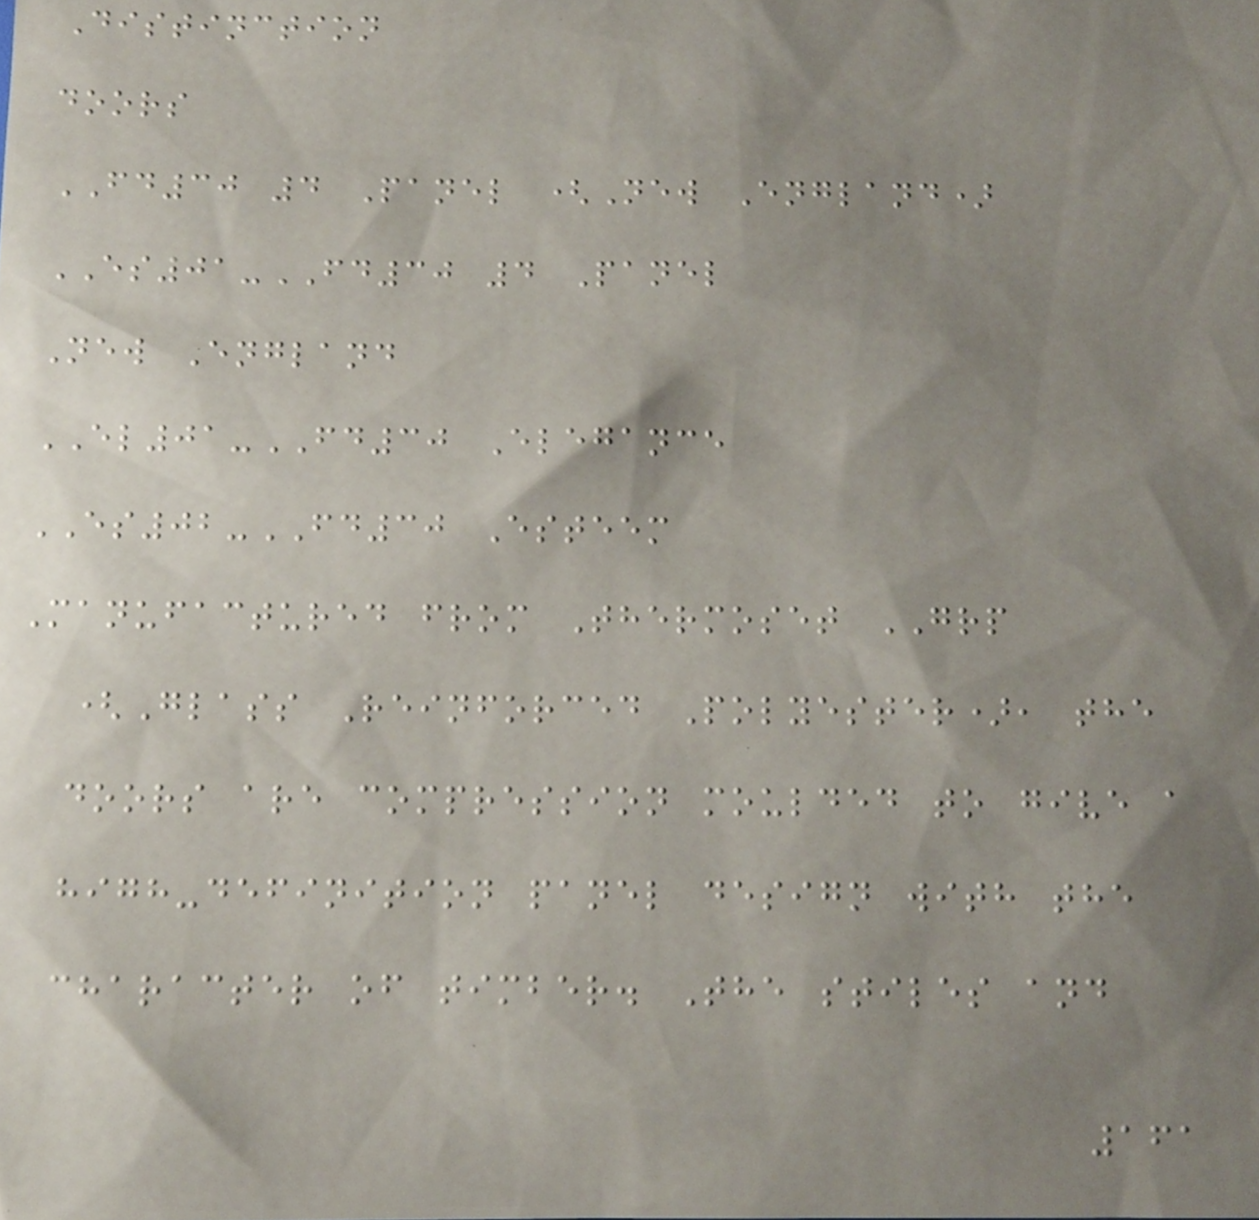Distinction
doors
FD30 4 Panel (New England)
ES01-FD30 4 Panel
New England
EL01-FD30 Elegance
ES02-FD30 Esteem
Manufactured from Thermoset GRP
(Glass Reinforced Polyester), the
doors are compression moulded to give a
high-definition panel design with the
character of timber. The stiles and
161
